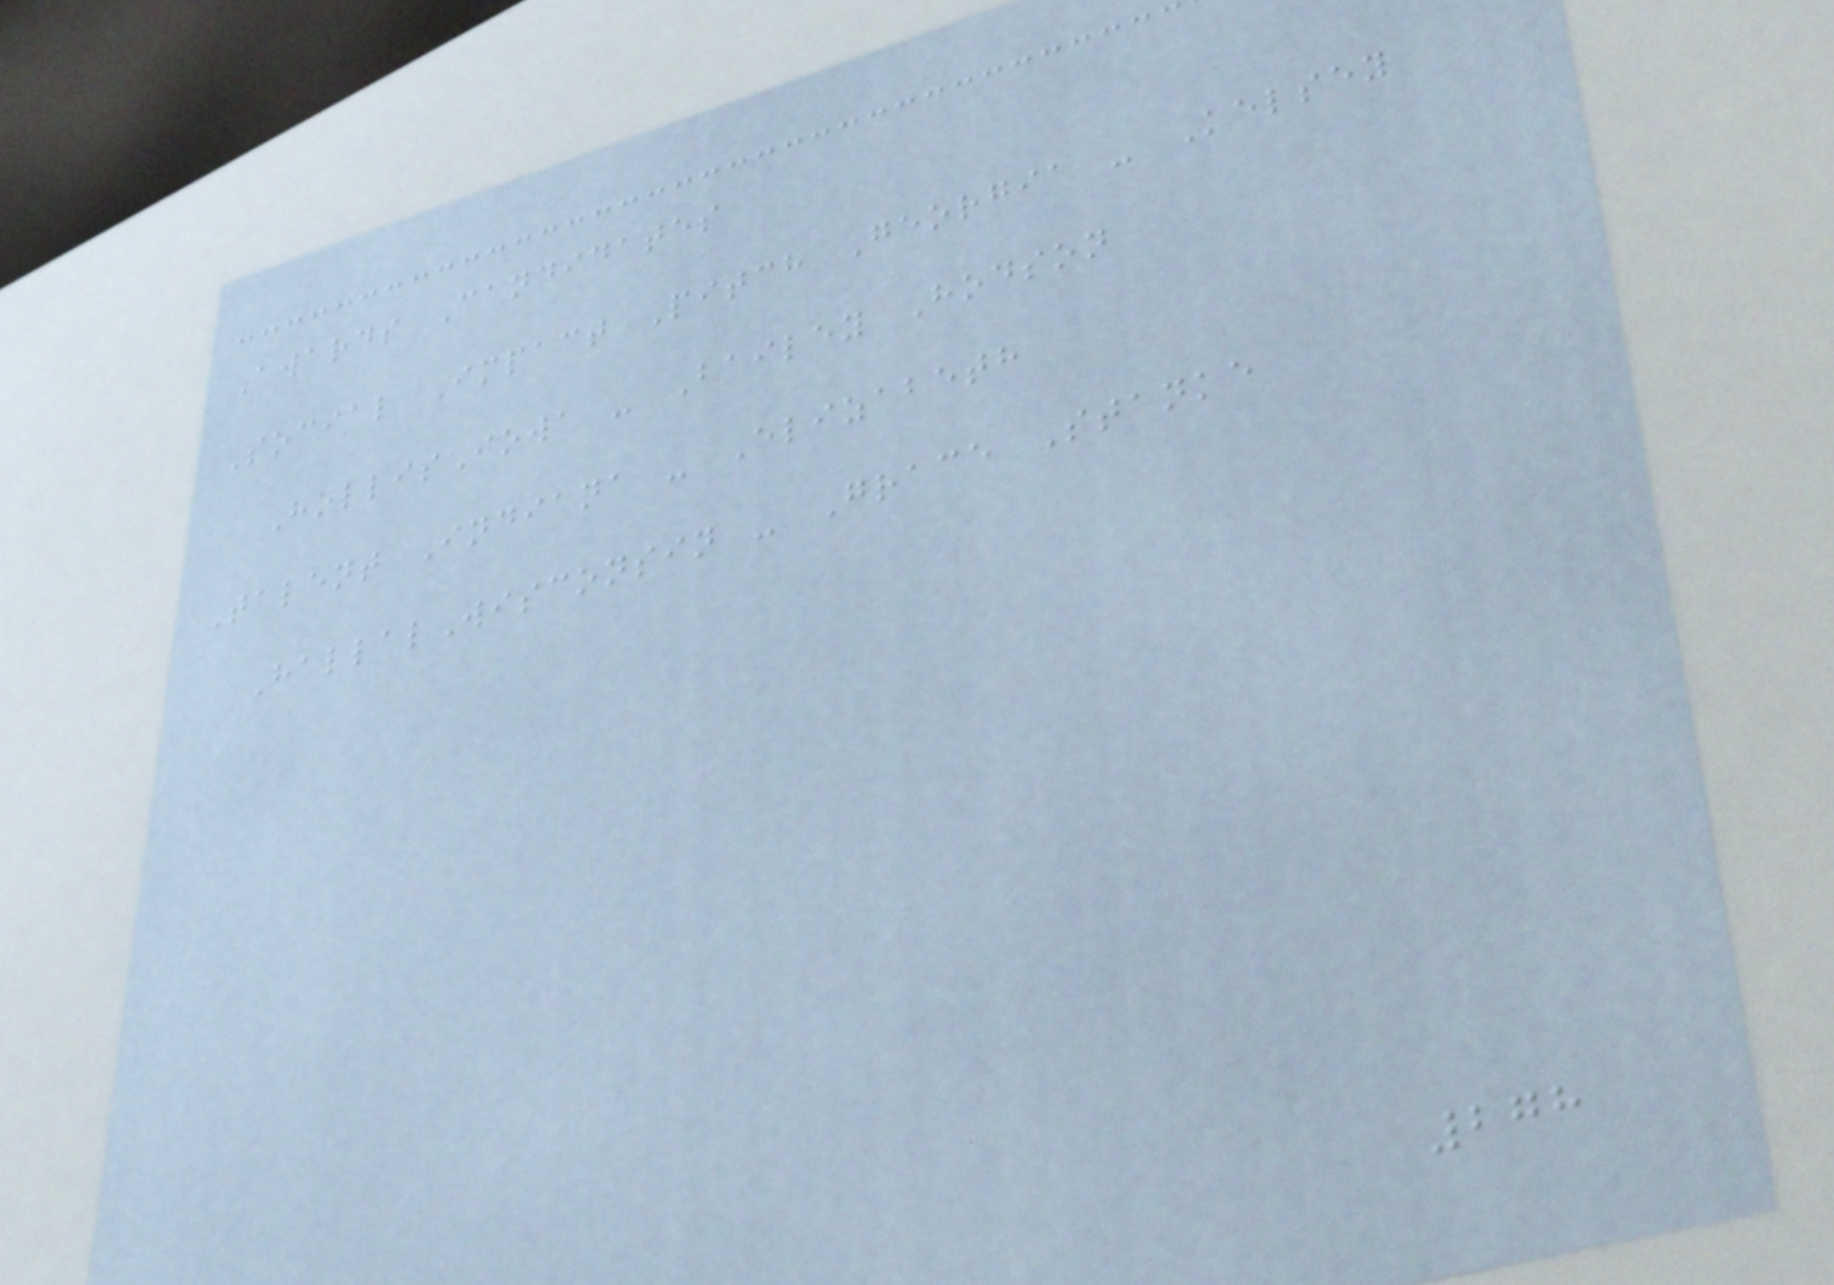Awards Candidates
Social Impact Pitch Georgia - Kelsey
HollisIowa - Bailey Hodson
Talent Indiana - Elizabeth
HallalWisconsin - Grace Stanke
278
